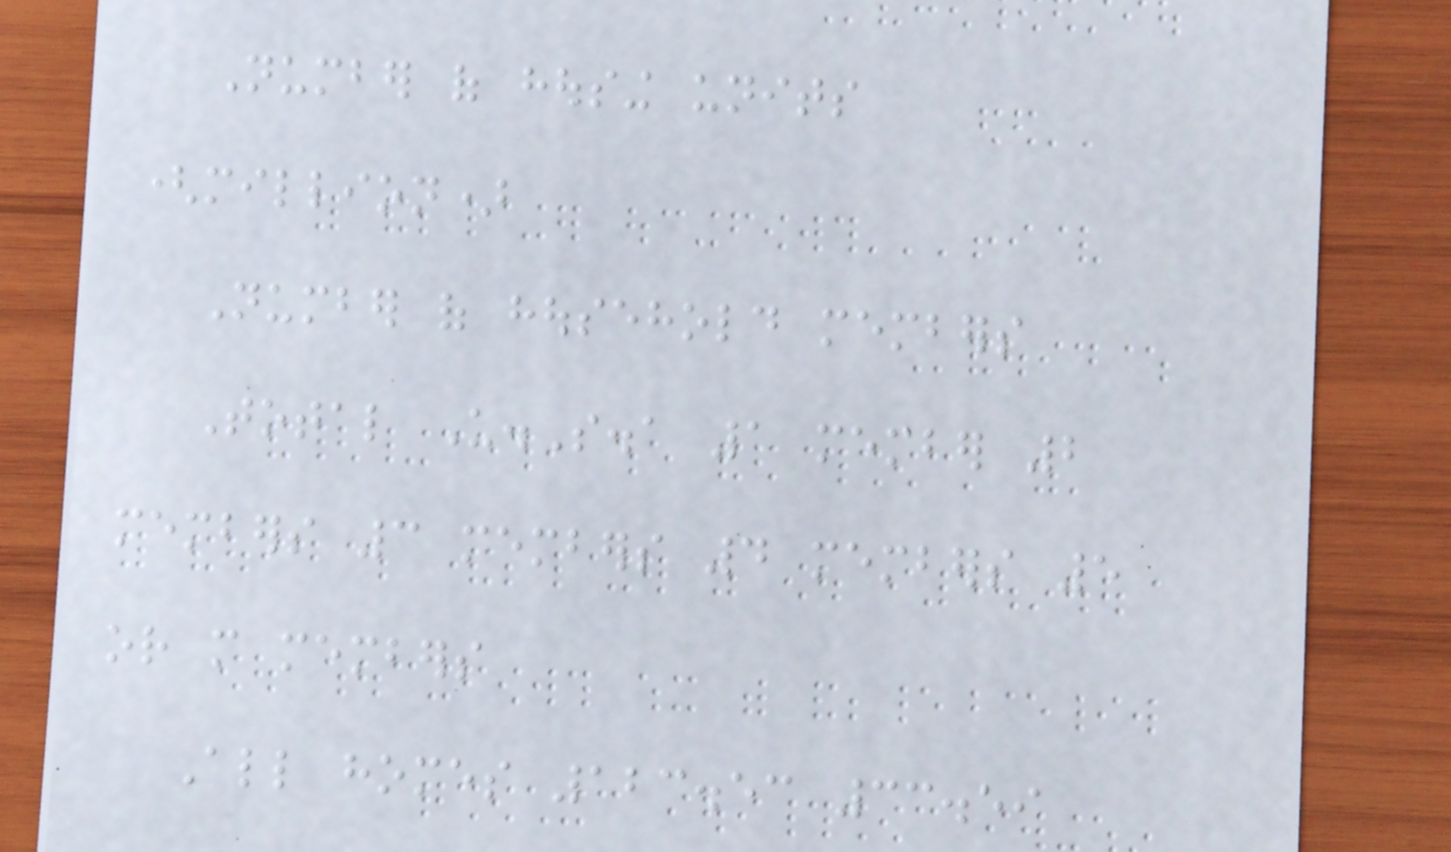Number of housing units
(million)
Number of household members
Total U.S.a 1 member 2
members 3 members 4 members 5
or more members
All homes 123.53 33.59
